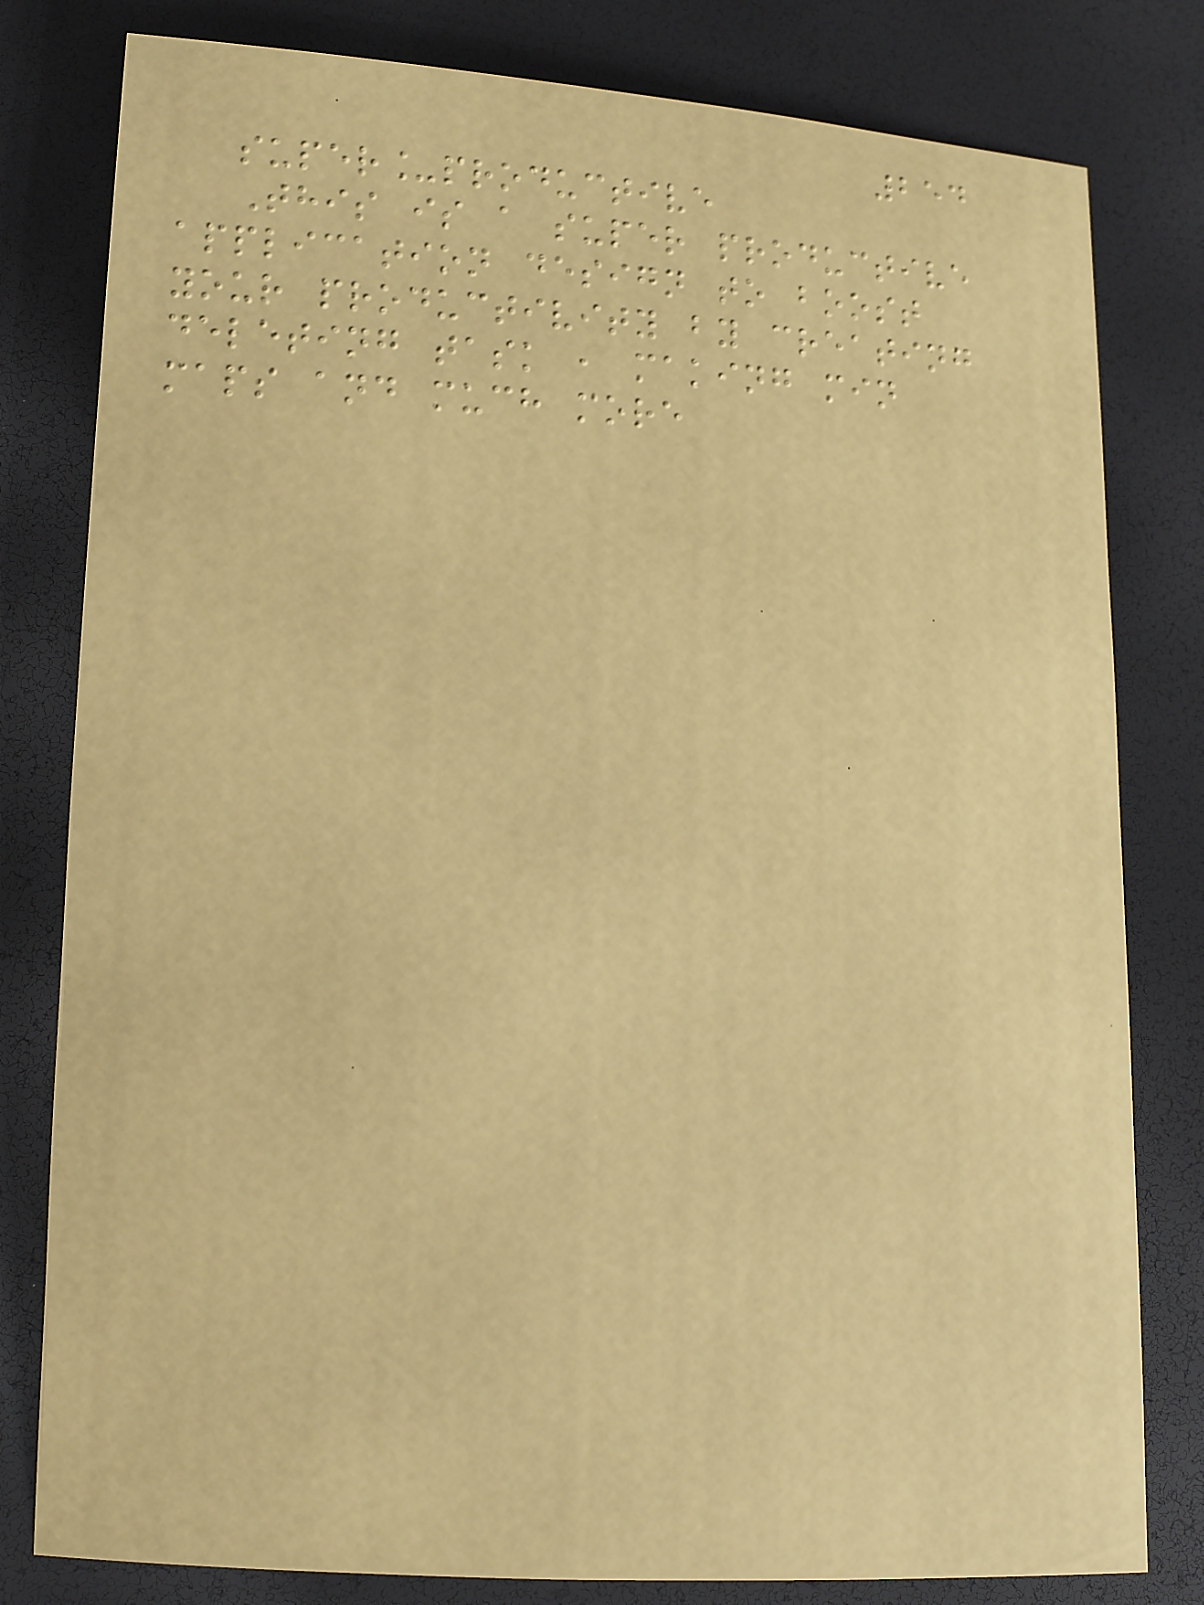254
super_productive
This is a super productive
application design to boost
your productivity by creating
deleting task , making min
maps and much more
